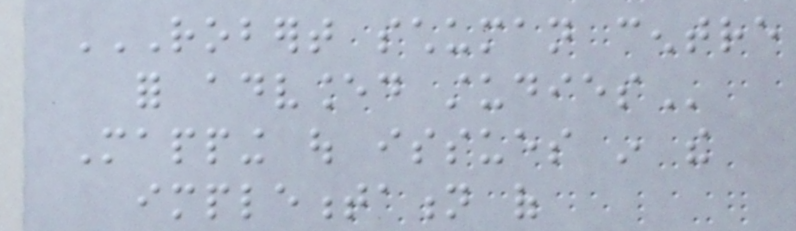ROBERT SCHUMAN CENTRE
FOR ADVANCED STUDIES
Mapping out issues in the
implementation of
